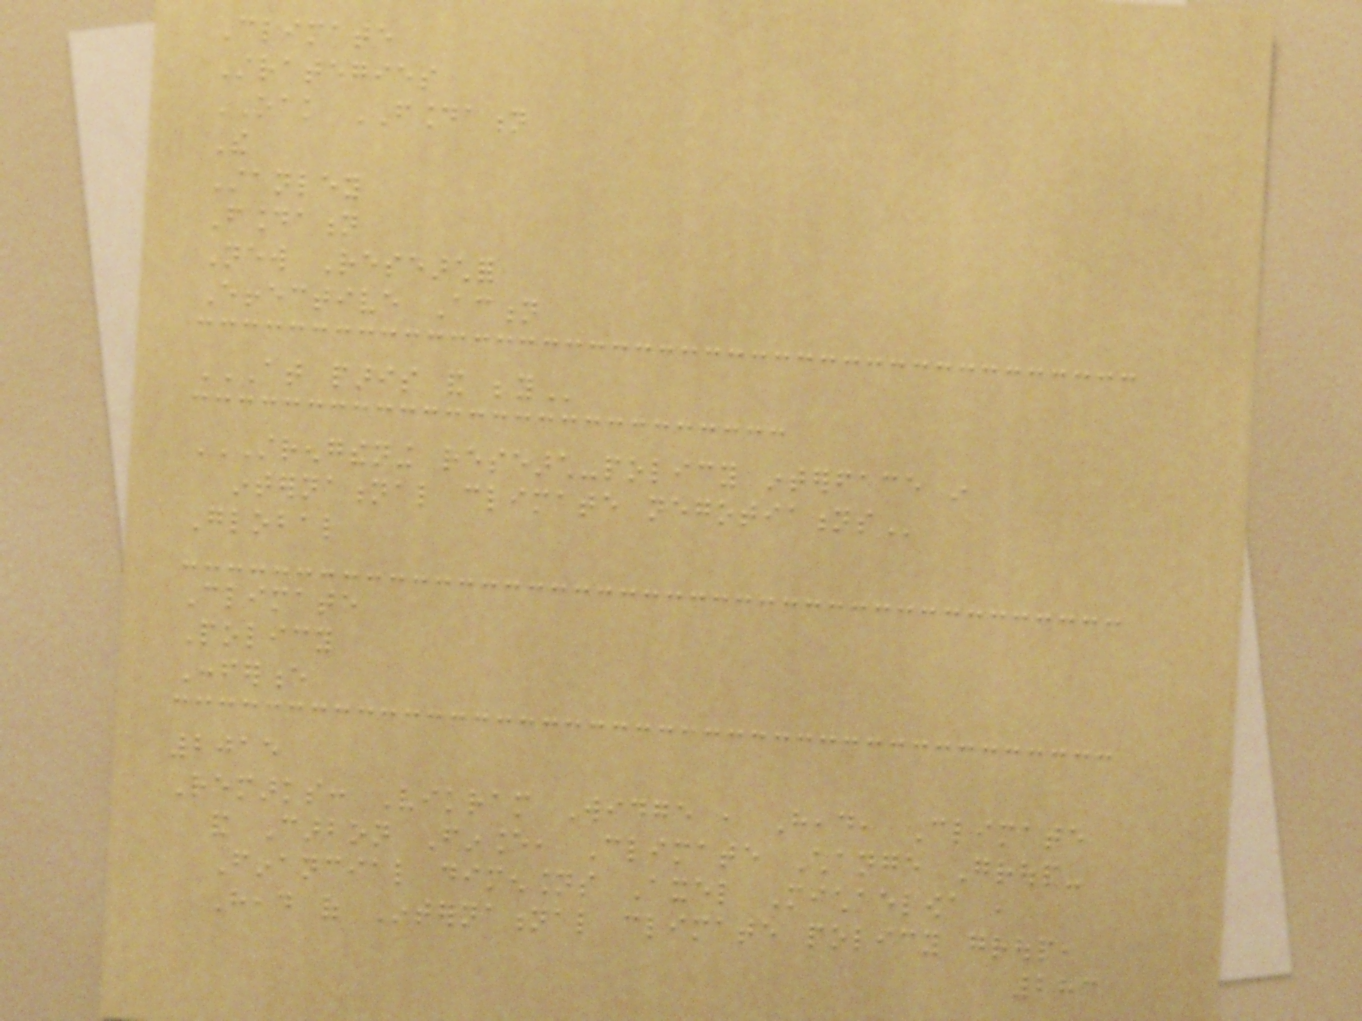Climate
Strategies
OAK FOUNDATION
The
Stanley
Foundation
New Researchfor
Effective Action
AT PARIS AND BEYOND
STRENGTHENING RESEARCH-POLICY INTERFACE IN
INTERNATIONAL CLIMATE NEGOTIATIONS
Global
Climate
Policy
Conference
2015
Remarks: Vikram Widge , Head, Climate
and Carbon Finance, Climate Change Group-
Financial dimensions Axel Michaelowa ,
Head of International climate policy group,
283
